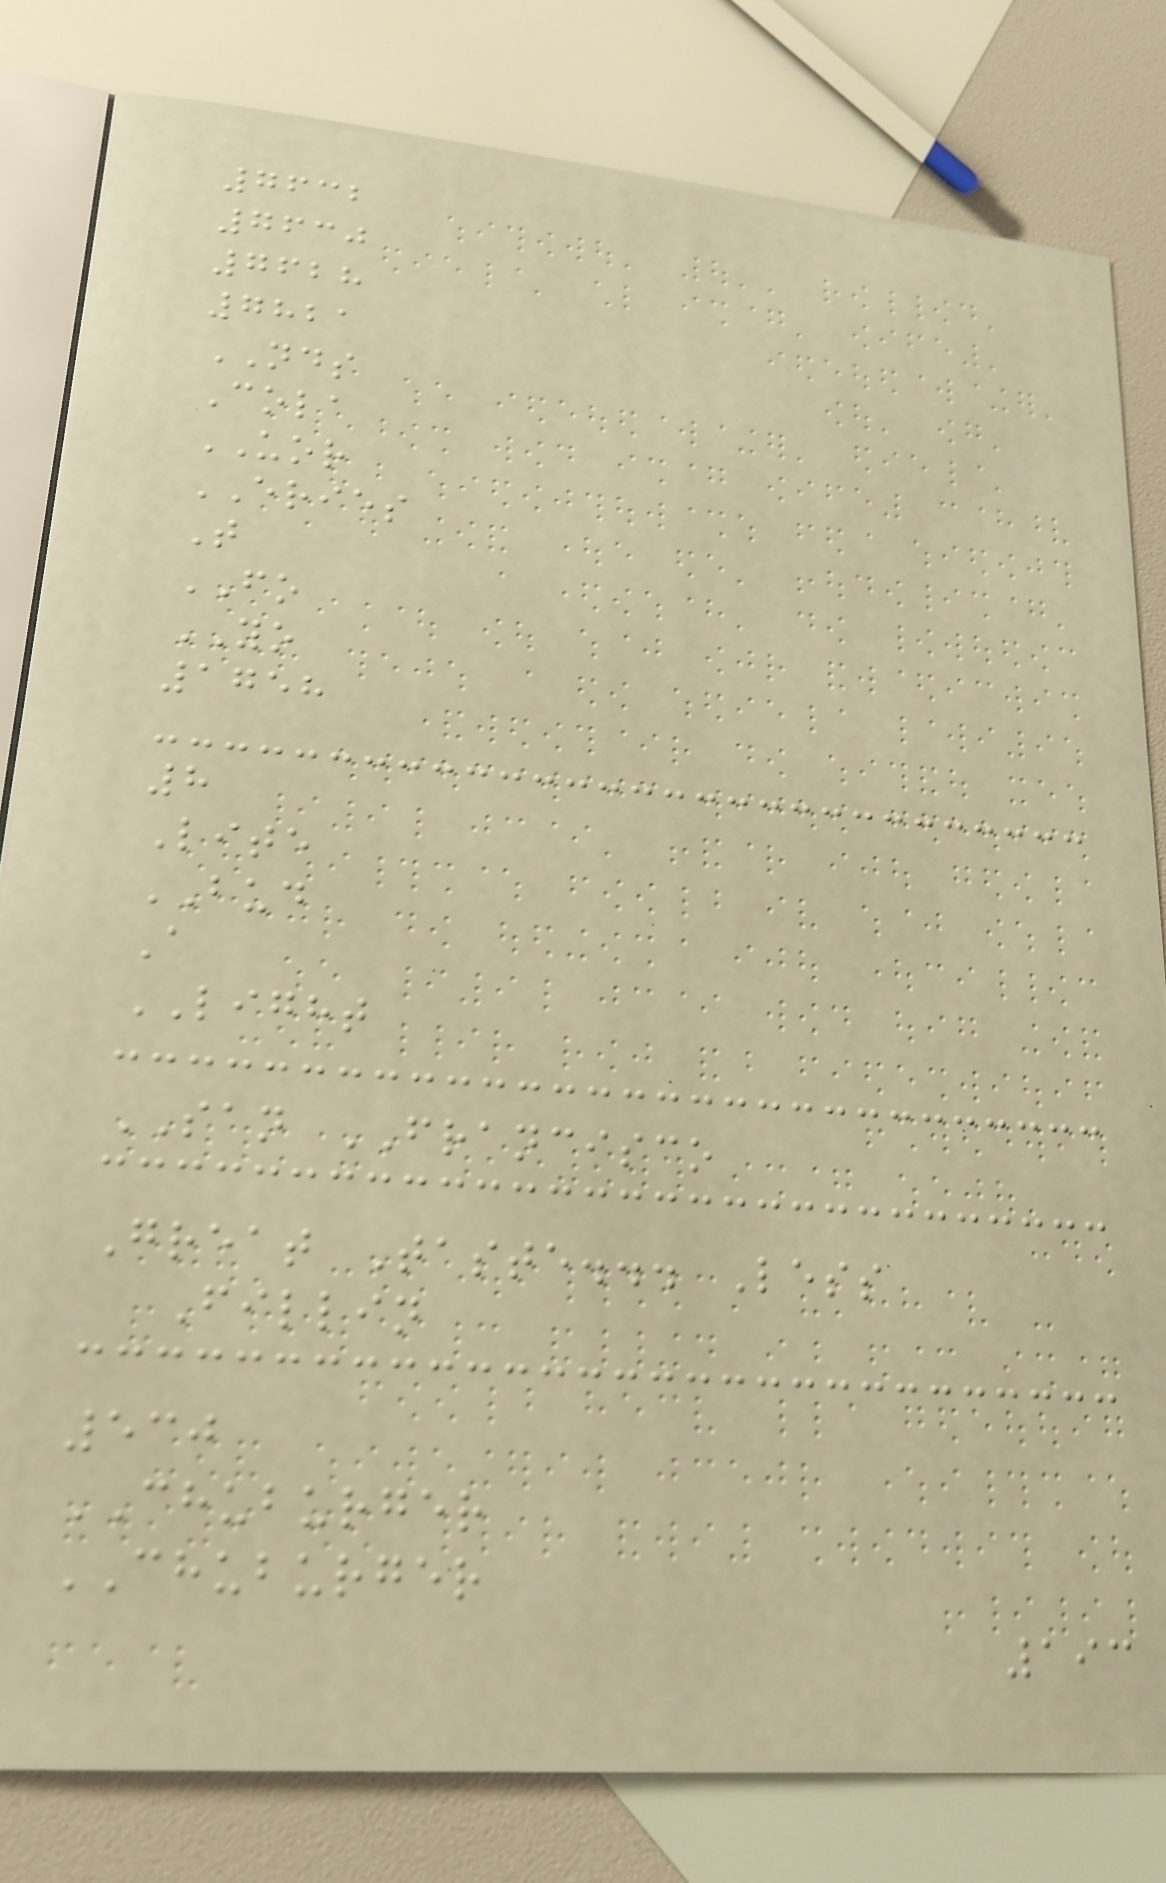7632
7630
7628
7821
NDS
Cola
UOR
ERIES
T
FO
YO
1758
8
Lite
BUD
A
LIGHT
SAN FRANCISCO
Great Taste... Less
Fillin
530
CHUBURGER
CHUBURGER
193
